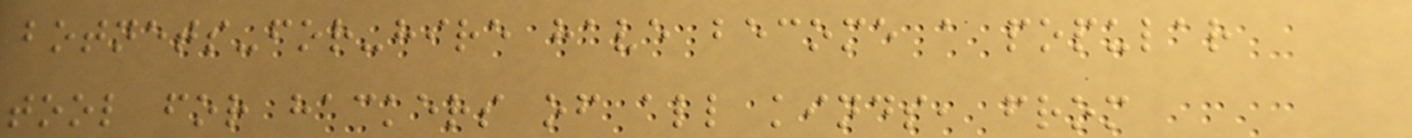botnets-for-hire have become a popular
tool for hackers of all kinds, from
